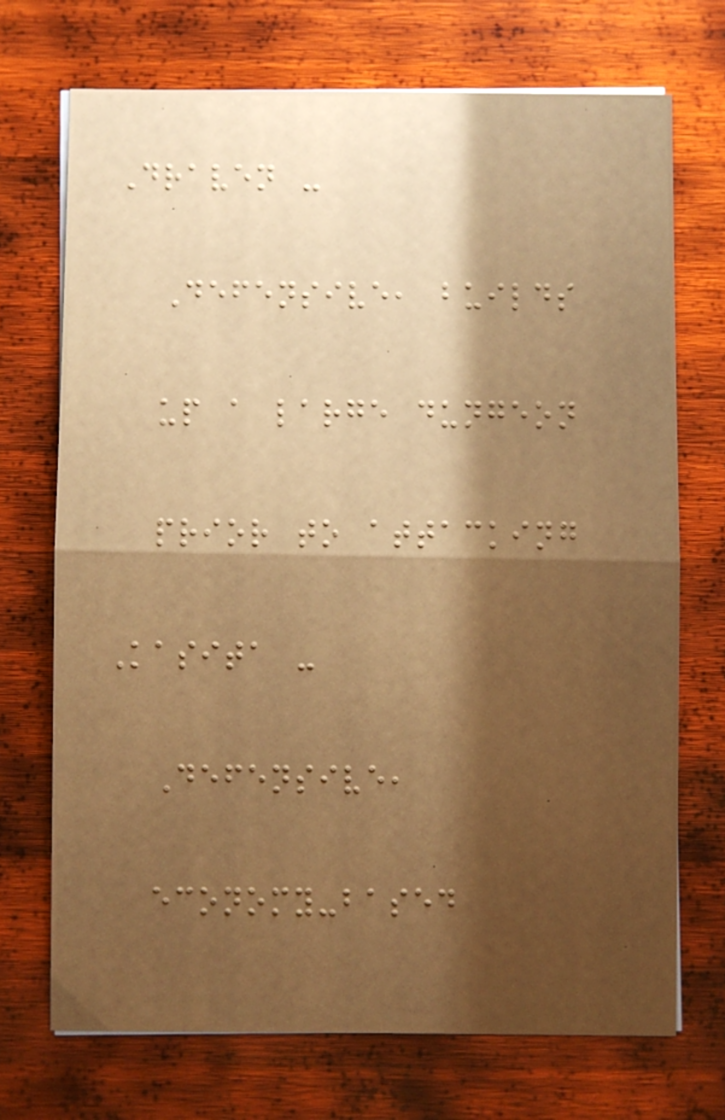Draven -
Defensive, builds
up a large dungeon
prior to attacking
Kasita -
Defensive,
economy-based
